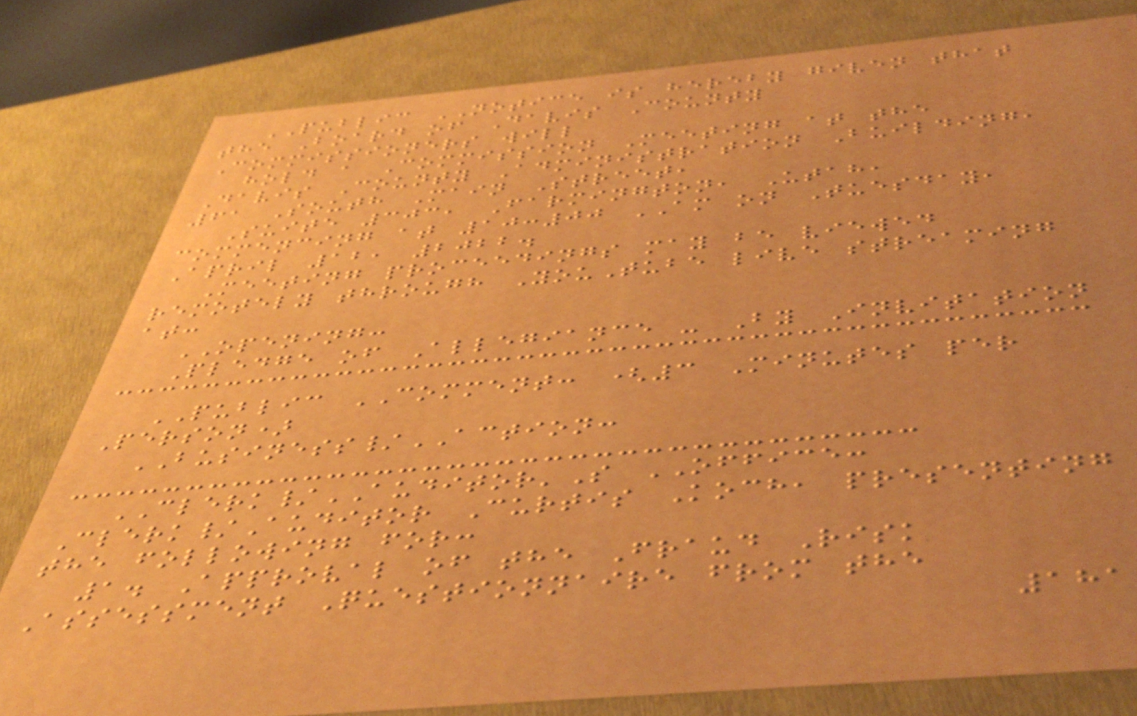PUBLIC NOTICE is hereby given that
the Board of Davis County
Commissioners will
hold a Commission Meeting at the
Davis County Administration Building,
61 South Main Street,
Suite 303, Farmington, Utah,
commencing at 10:00 AM on Tuesday,
April 12, 2022.
Meeting proceedings may be viewed
remotely through YouTube live streaming
at:
OPENING:
Pledge of Allegiance - By Invitation
PUBLIC COMMENT: (3 Minutes per
Person)
BUSINESS/ACTION:
CLERK/AUDITOR'S OFFICE:
Clerk/Auditor Curtis Koch, presenting
the following for:
1. Approval of the Fraud Risk
Assessment Questionnaire from the
181
